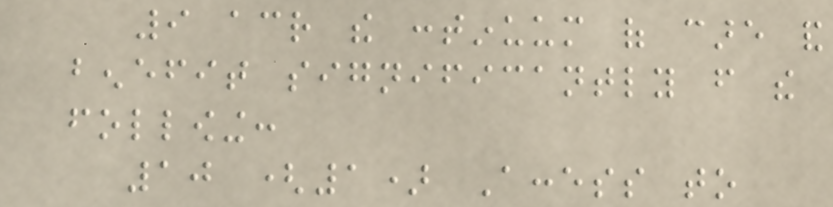9 across the continuum of care and
benefit significantly from the
following:
10 (1) Access to
